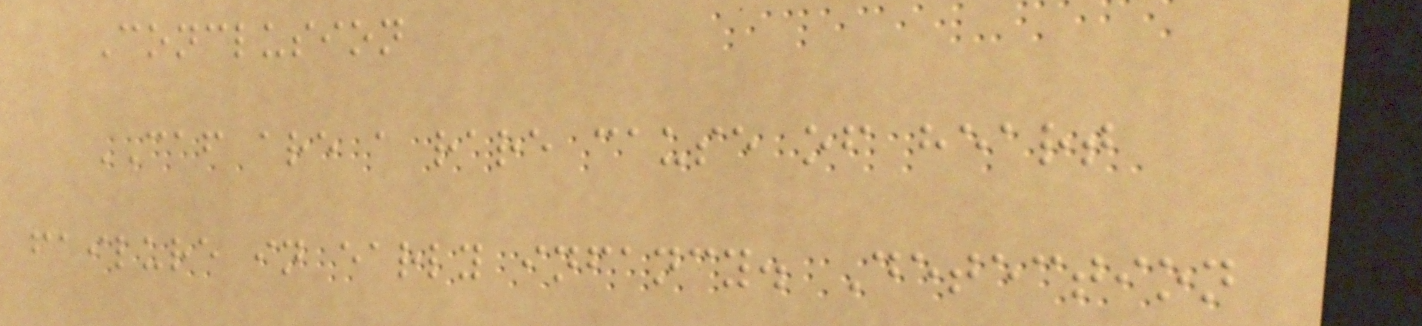Conclusion
CAF are a rare cause of heart
failure in early infancy. Detection
